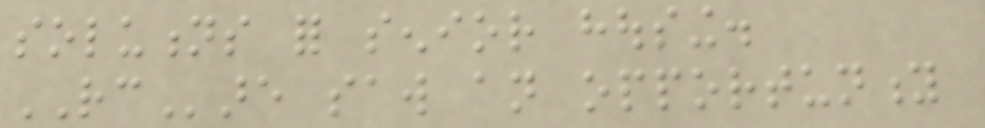solutions for senior housing.
RCare saw an opportunity
